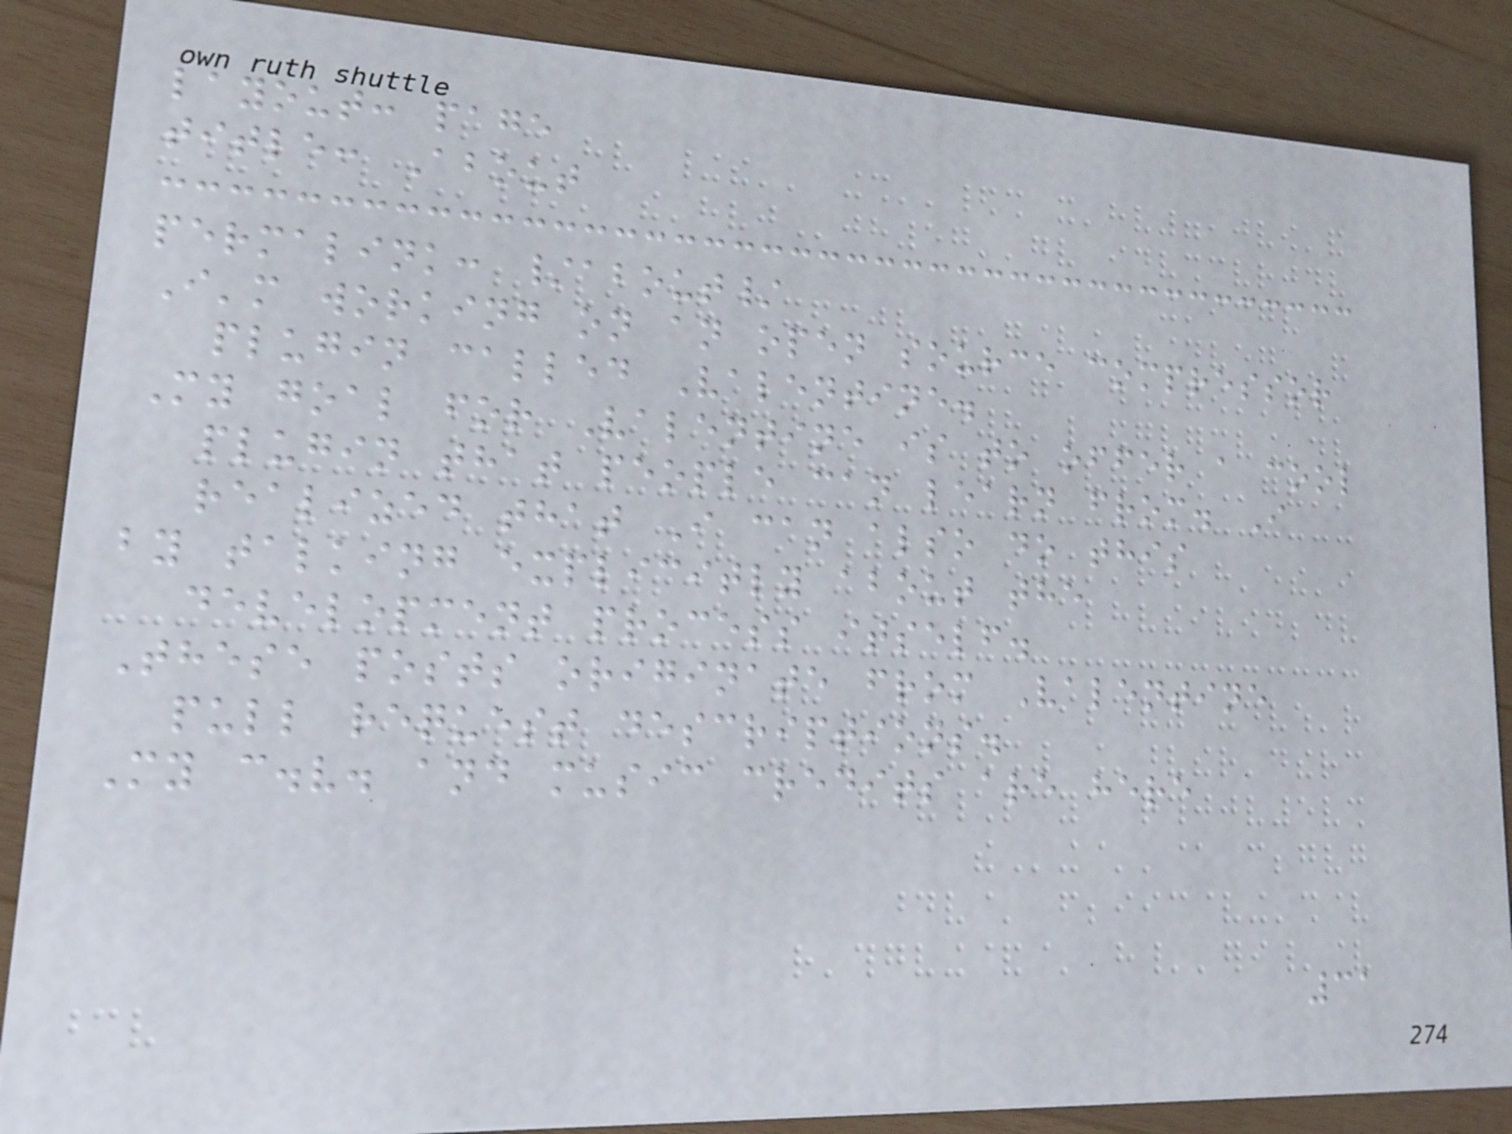layout: page
title: About
permalink: /about/
I'm working on an open source compressor
plugin called Valentine.
My goal for Valentine is to offer a cool
plugin that people can learn from. I
realized that I can also do this
by talking explicitly about the
development process itself.
These posts originate from Valentine
pull request descriptions.
My c.v. and music credits are here
31
